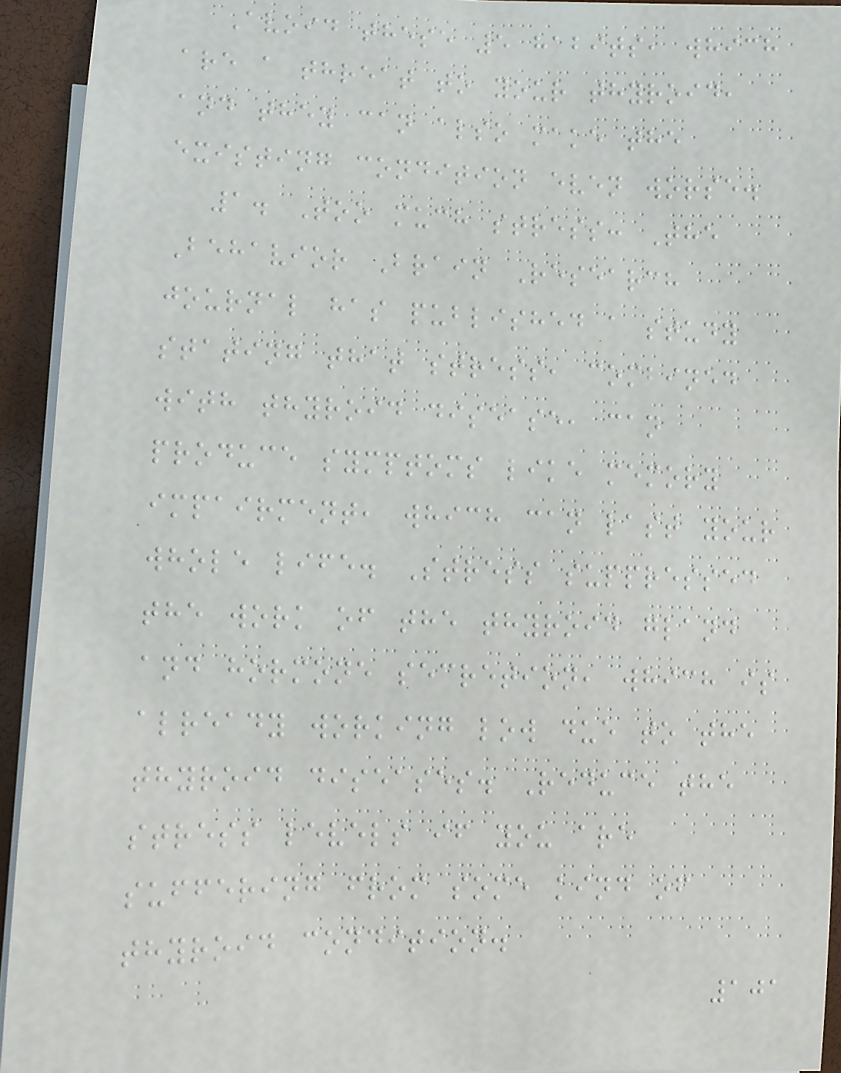Avoid these 5 habits, which
are a threat to your thyroid,
and they can also make the
existing condition even worse.
1. Too much stress: The
Behavior Brain Research
journal has published a study
stating that stress, combined
with thyroid disease, can
produce symptoms like memory
impairment, which can last your
whole life. Stress suppressed
the work of the thyroid gland
and hormone secretion, which is
already working low due to the
thyroid diseases. Reduce the
stress levels if you are
suffering from some kind of
thyroid condition.
101
